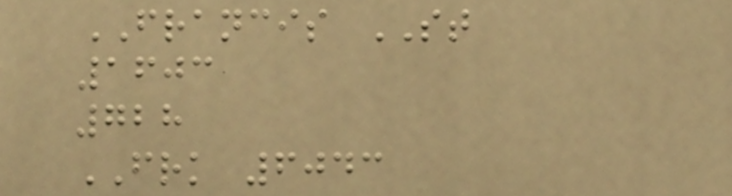FRANCIS ST
1603
728
FRK 6043
